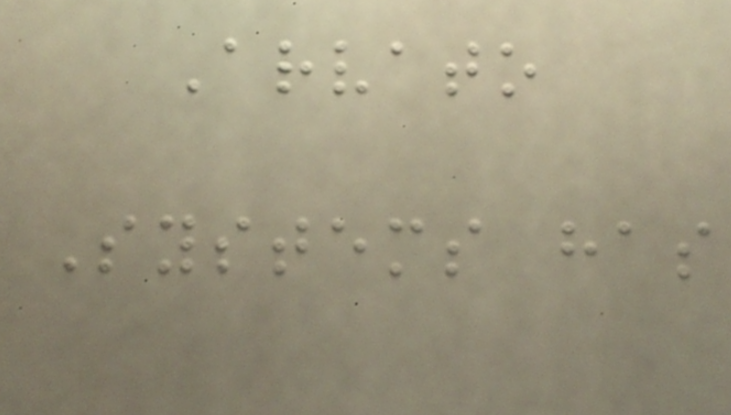Arvato
Systems has
